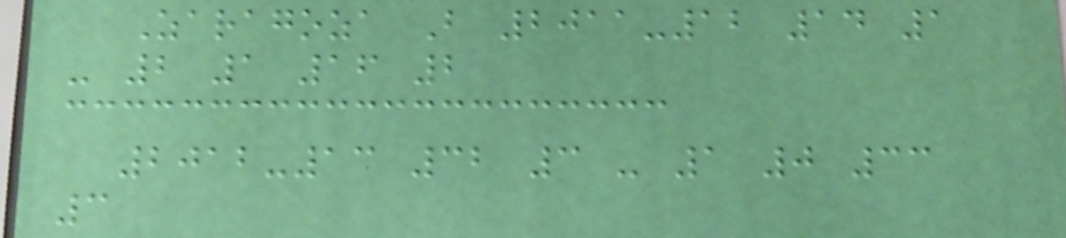Zaragoza B 2011-12 14 1
- 2 1 16 2
2012-13 32 3 - 1 0 33
3
